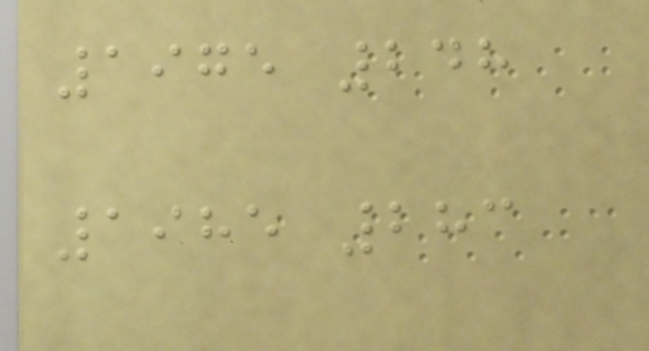1975 248
1985 283
